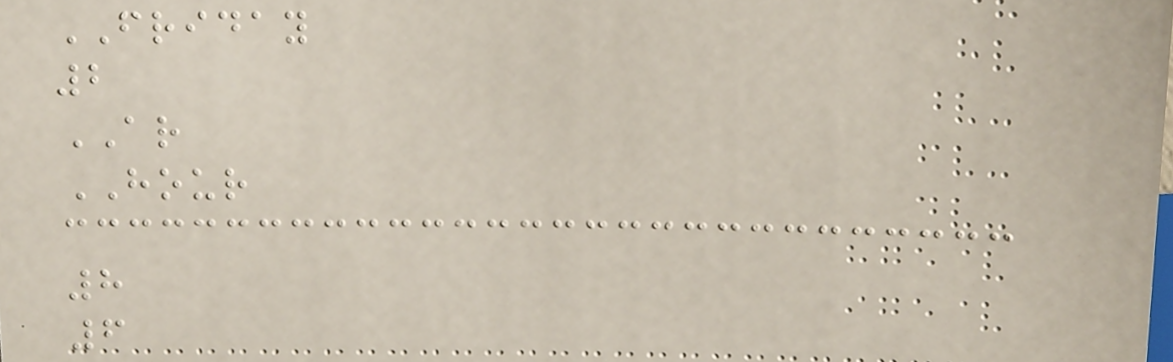FRIDAY
2
AR
HOUR
8
6
